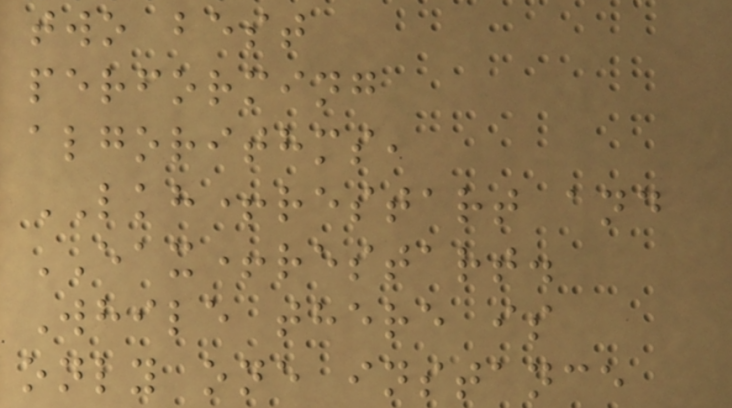two best
performing
algorithms,
LKH+restart and
EAX+restart.
While there is
only one instance
